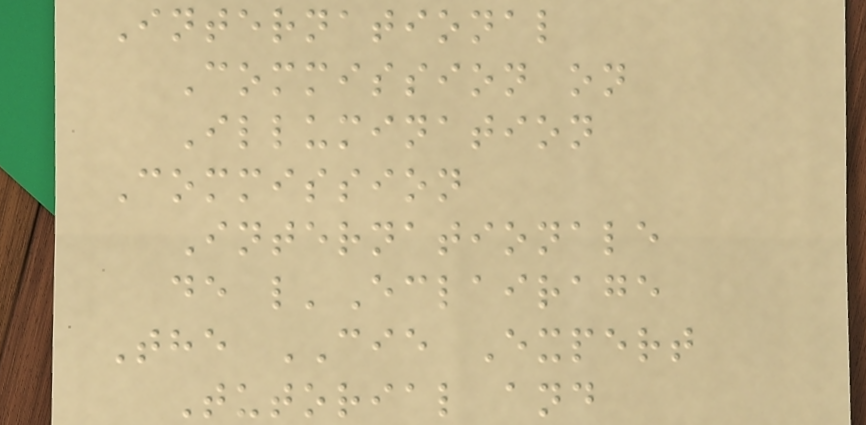International
Commission on
Illumination
Commission
Internationale
de l'Eclairage
The CIE Expert
Tutorial and
